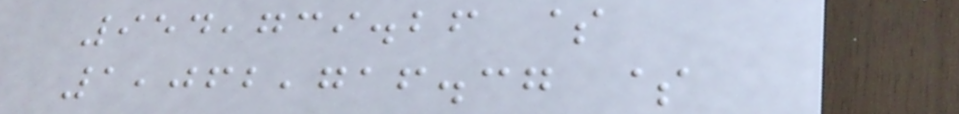954,739.26 $
1,062,716.37 $
